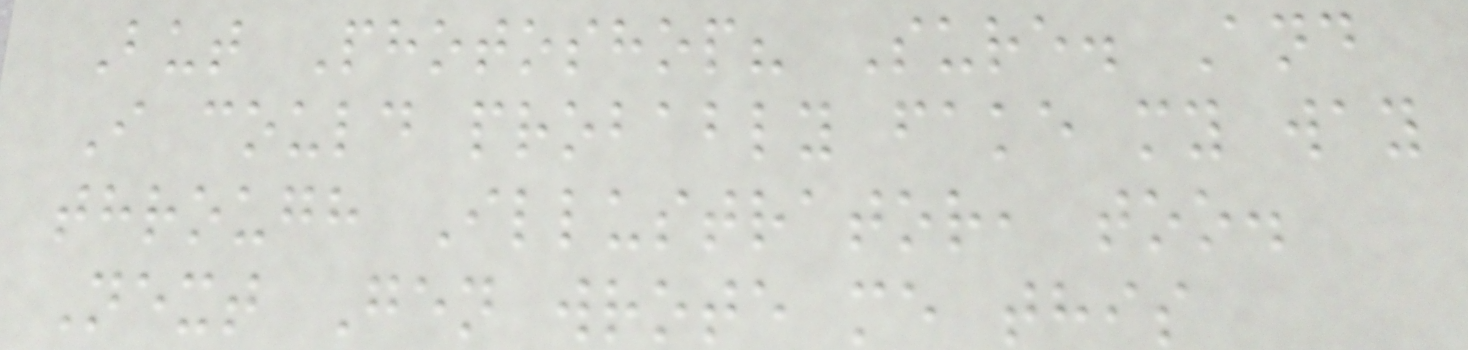But Photoshop? Sure. And
I could probably fake my way
through Illustrator, too.
Next Gen wrote me this
